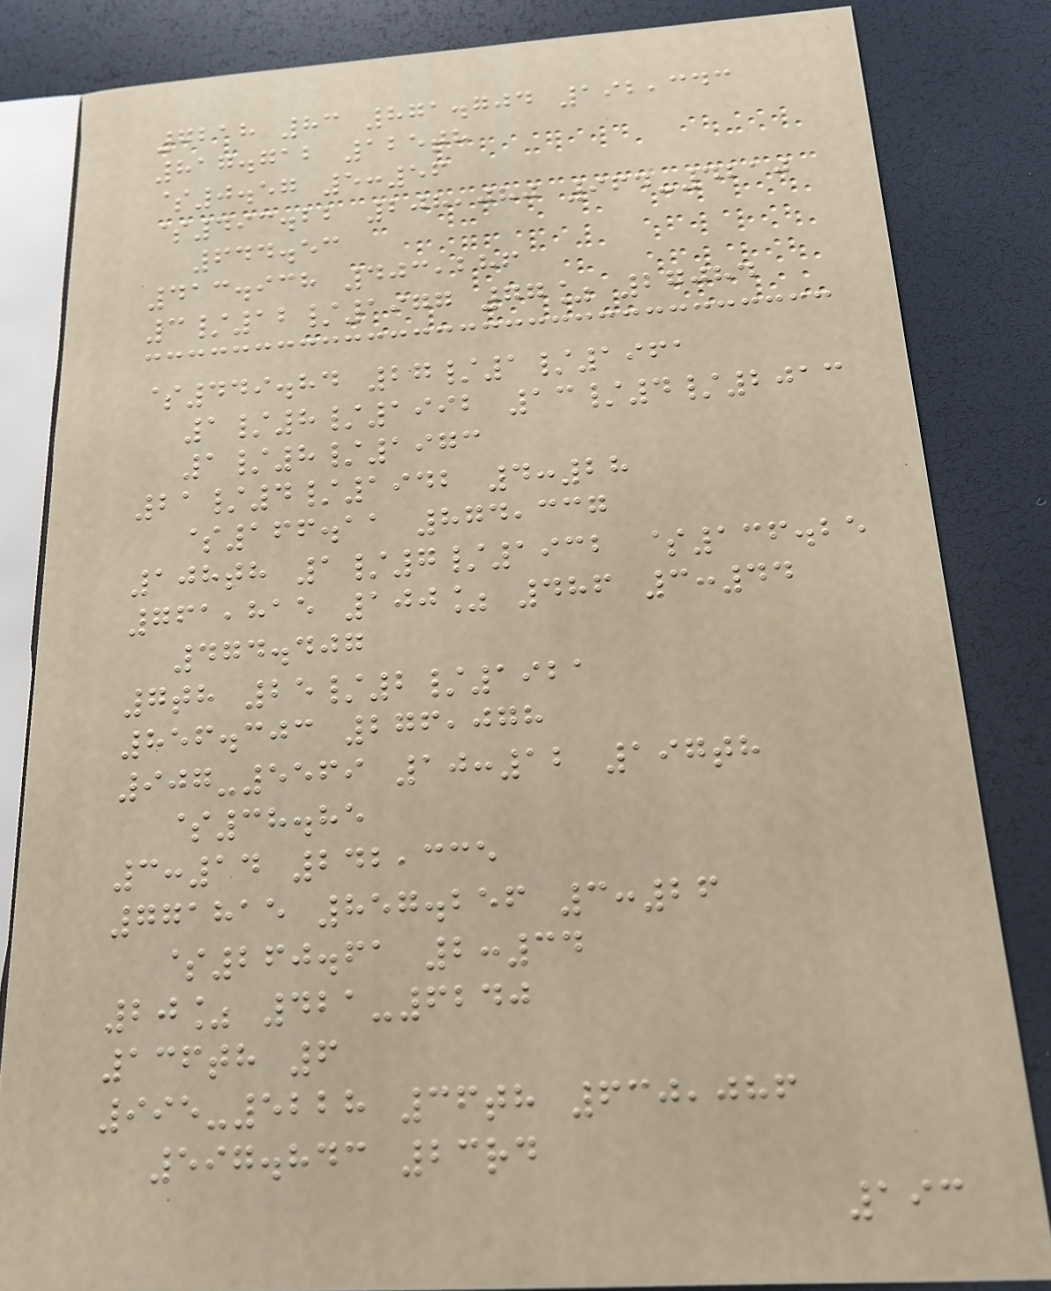7218 83 871.704 192,343
817.712 125th
$0.57 5:56
$493.22 208,080 964-4210
644.53
413.938 403,286
3/12/1977 77% 27084
$449.84 27/1/1961
1/8/1992 13/4/2013
1/8/1973
21/4/1942 4:28
$166.11 874,337
108th 1/7/1932 $136.25
761,815 100% 486 3:44
474.407
7th 25/2/1921
856.303 276,078
907-5569 10:12 197th
$38.85
3:14 242,335
771815 857.256 3:26
$260.61 2:34
20% 421-6240
136th 6
995-5228 36th 630,086
597.843 23rd
193
